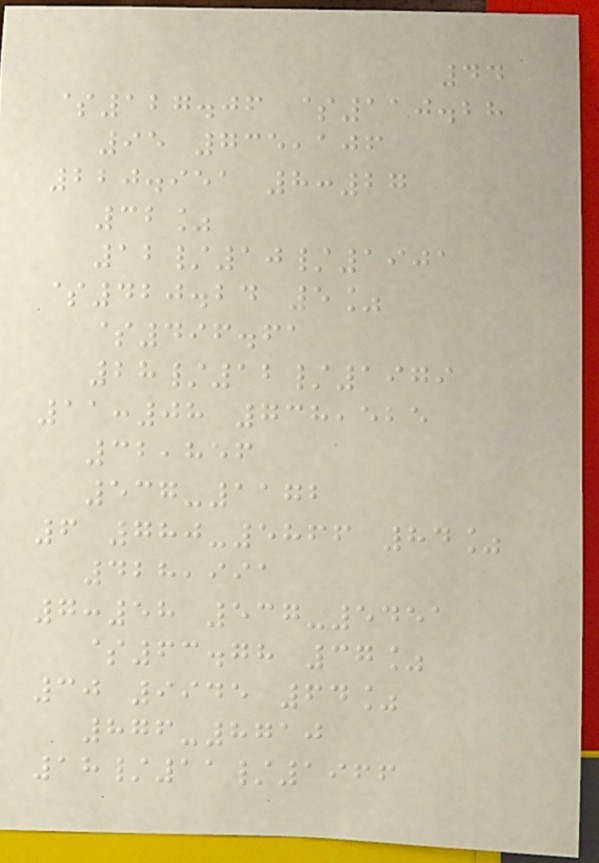44
$127.06 $110.28
95 735,106
220.951 8:27
32%
12/10/1901
$420.24 5%
$496.61
28/12/1979
11:08 738,525
32,856
537-1172
6 780-5866 84%
428,991
7:58 537-5451
$63.78 37%
30 9945 64%
876-8710
18/11/1966
